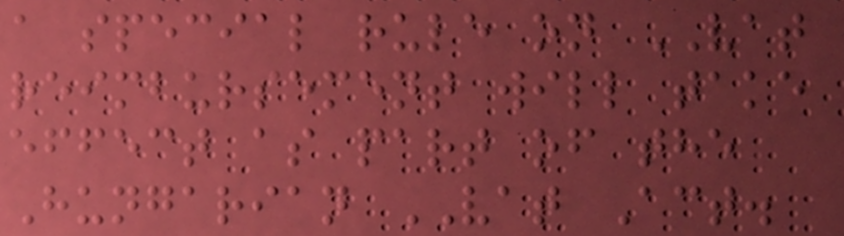a special rule on VAT
reimbursement will take
effect as part of the
Hungarian VAT Act.
